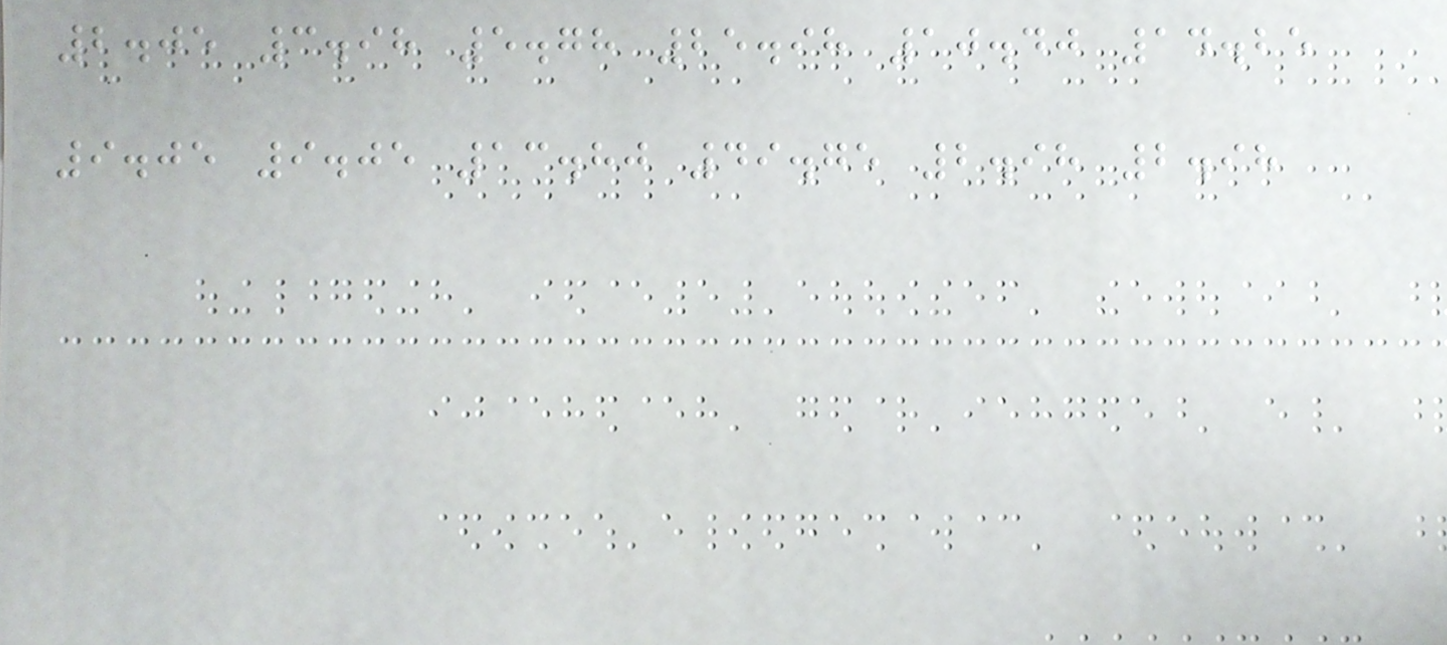2.05 3.98 5.78 25.98 10.40 14.25
9.05 9.05 13.80 49.75 2.98 2.98
